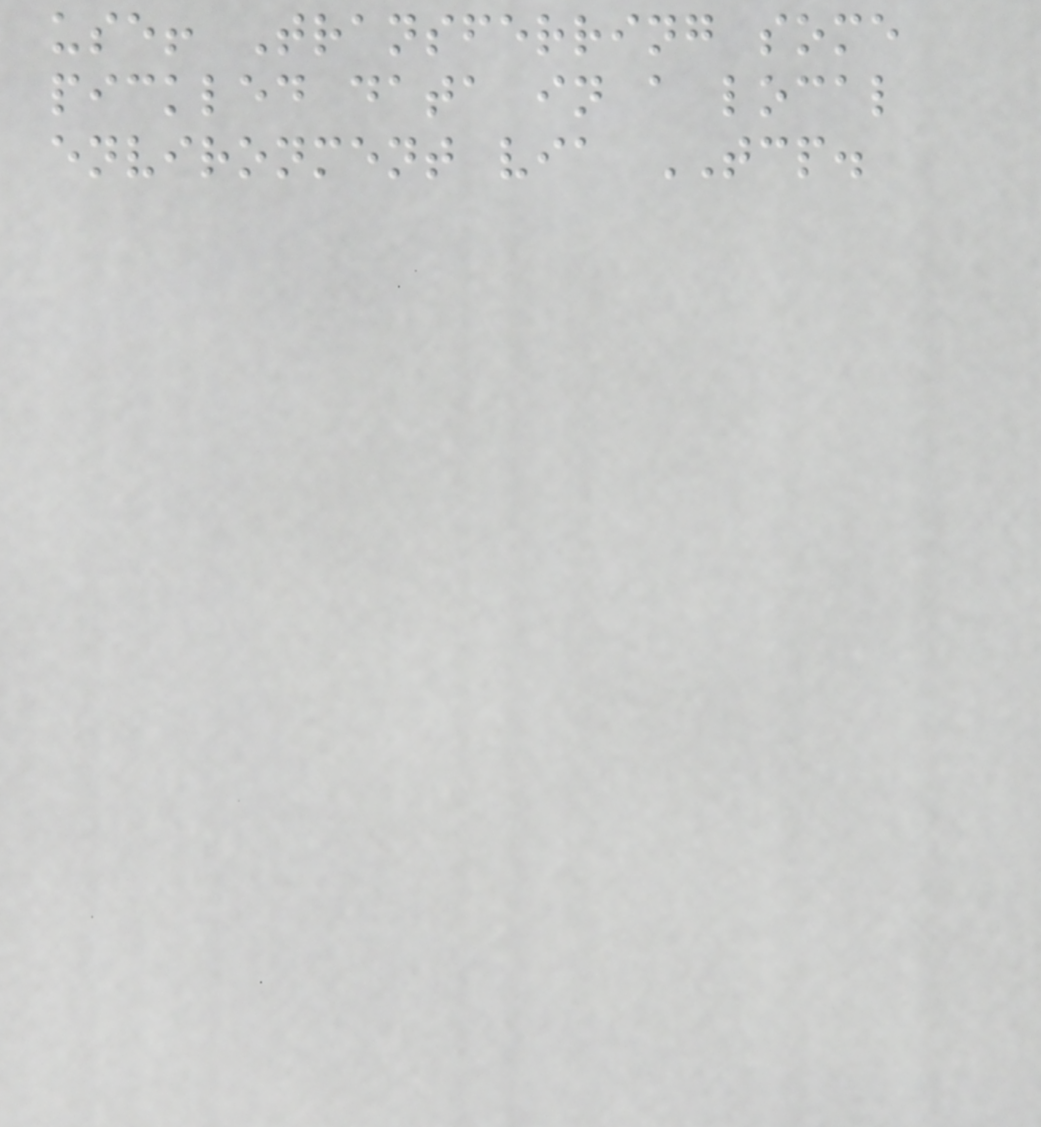use! Transferring some
pickled data in a local
environment via TCP.
